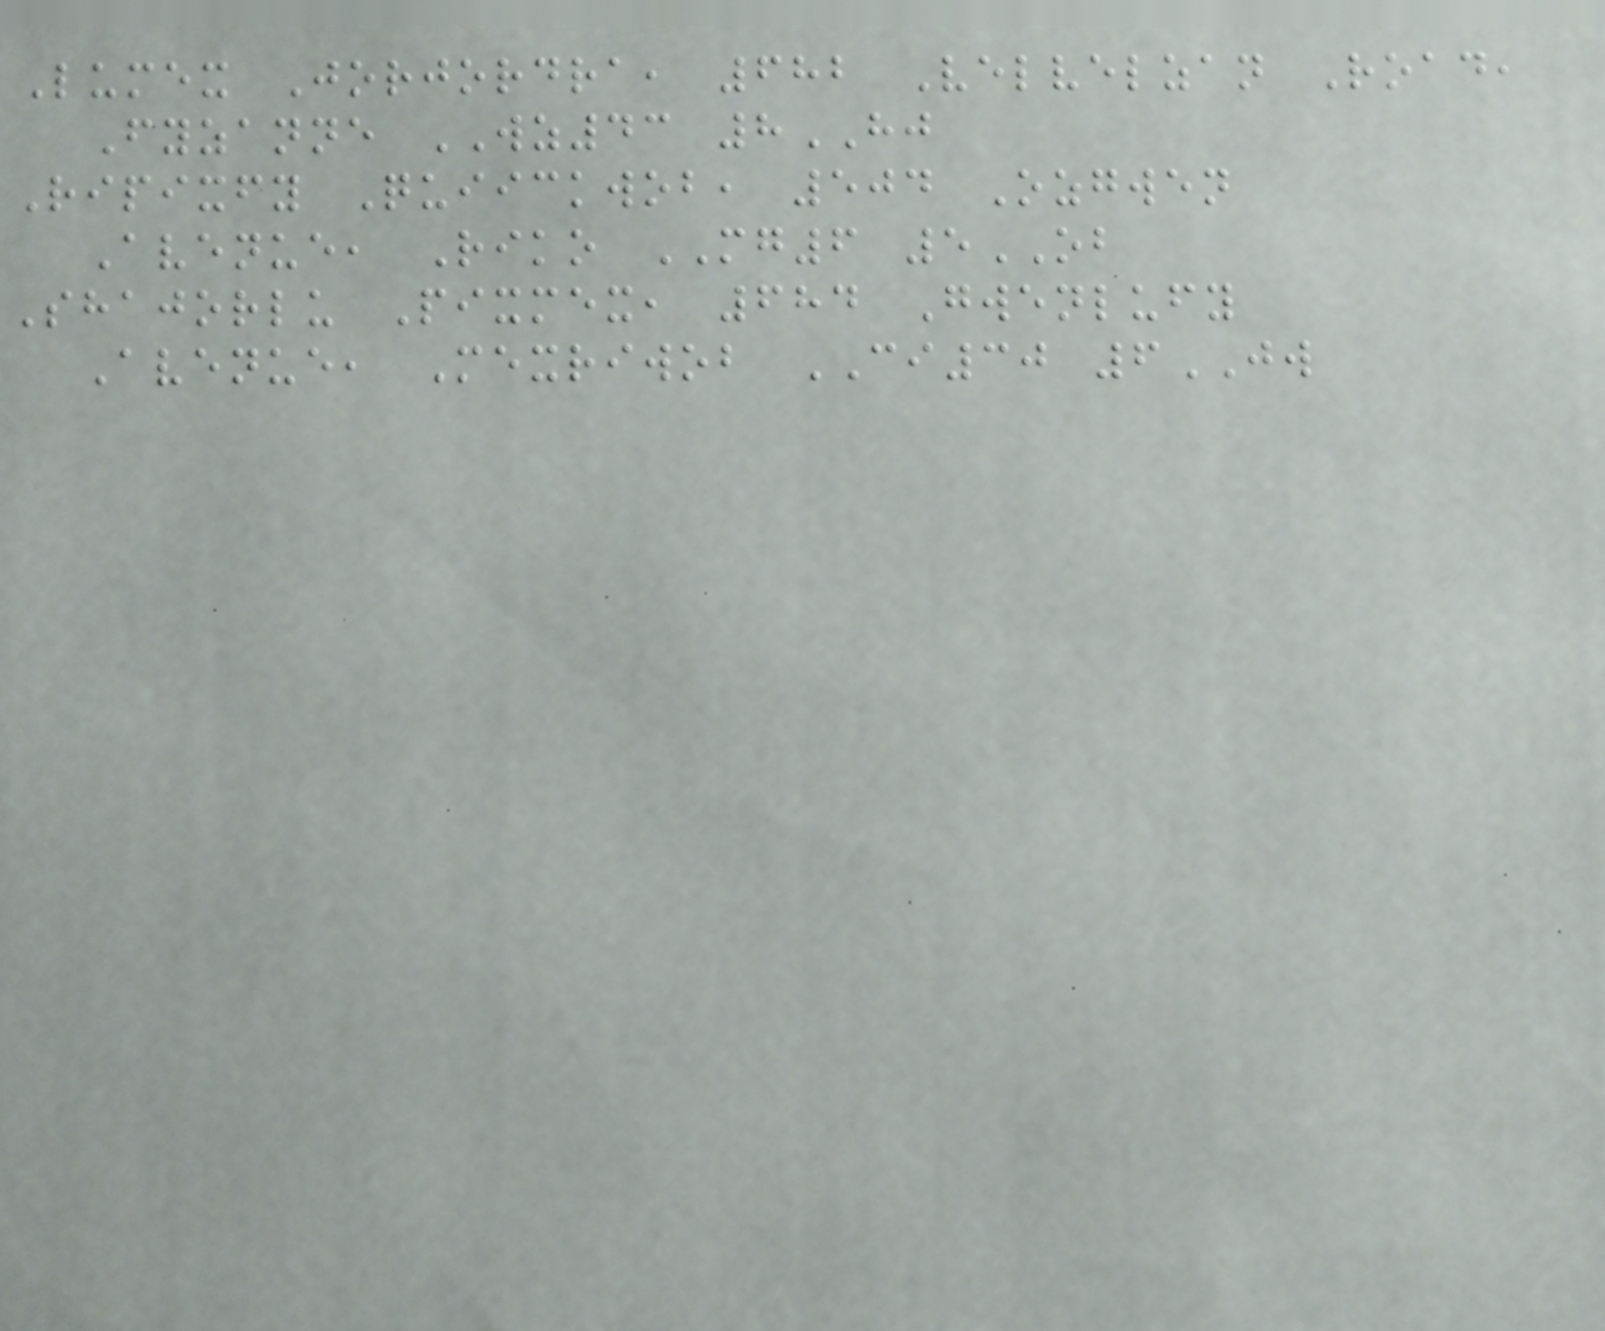Lumex Jorjordra, 682 Velvelzan Road,
Fyzanne WZ43 8HJ
Ripixfy Quiickwob, 504 Ozgwen
Avenue, Riko MG6 5OB
Shajorlu Pixmex, 684 Gwenlufy
Avenue, Mexriwob CI30 6JW
